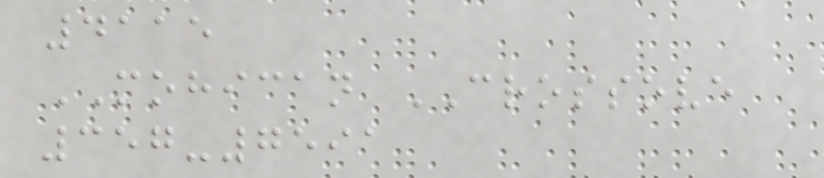4115
MOHICAN CROSSOVE
357-7591
